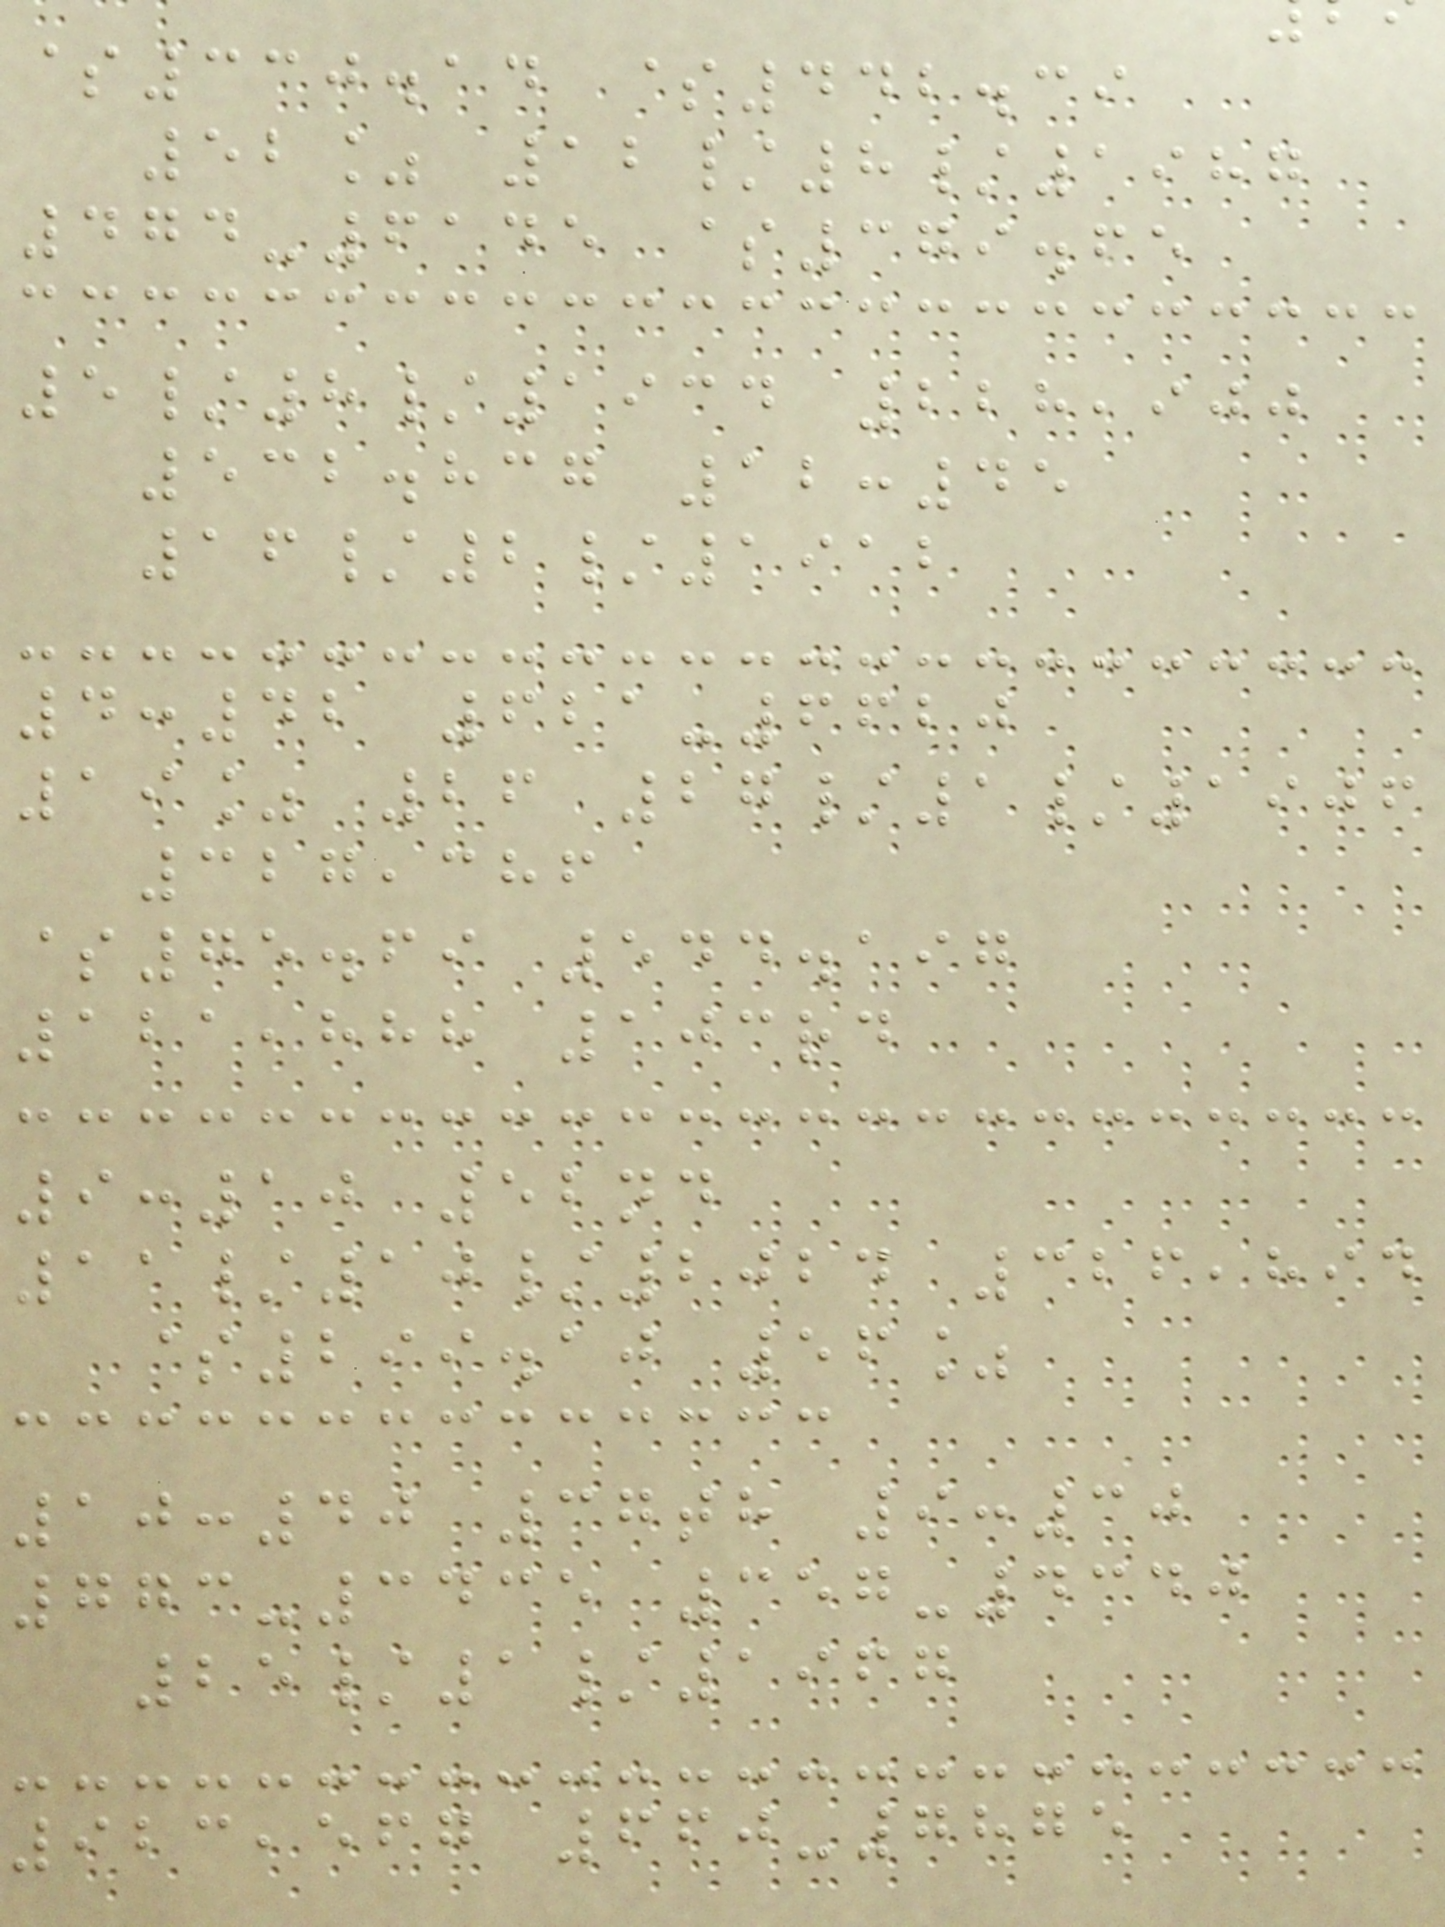$330.14 $442.39
52% 12/8/1987
474-6145 $379.65
5/8/1934 228,900
532.837 12:45
16/2/1912
4:42 621-6620
19% 26 27/1/1906
327,386
$75.69 544.197
121,888 103rd
9:10 52nd
11/10/2024 326,894
$299.10 56%
10:40 37th 9:30
773-3435 357-4340
25/1/1967
923,567 660-7875
